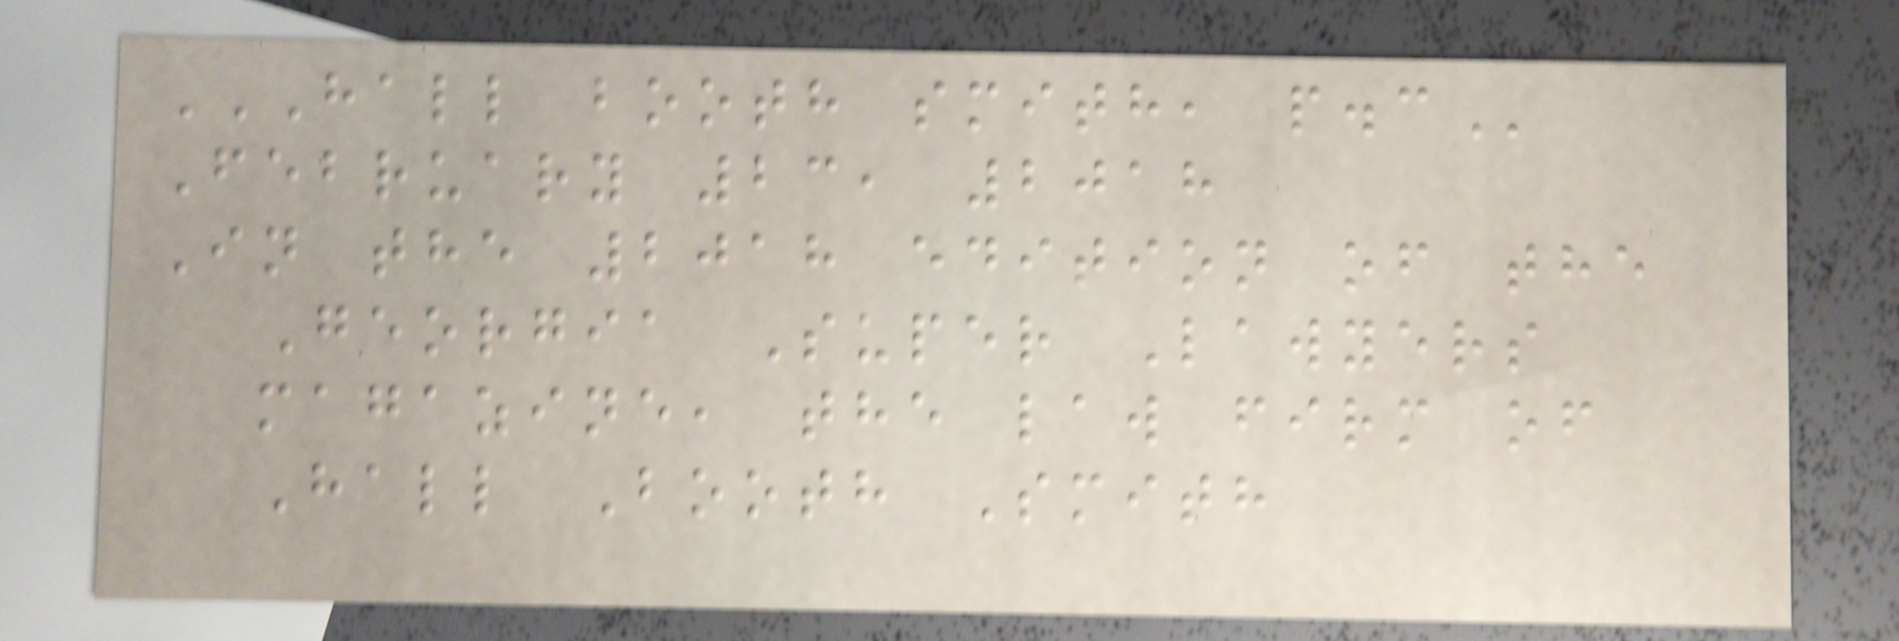HALL BOOTH SMITH, P.C
February 23, 2018
In the 2018 edition of the
Georgia Super Lawyers
magazine, the law firm of
Hall Booth Smith
